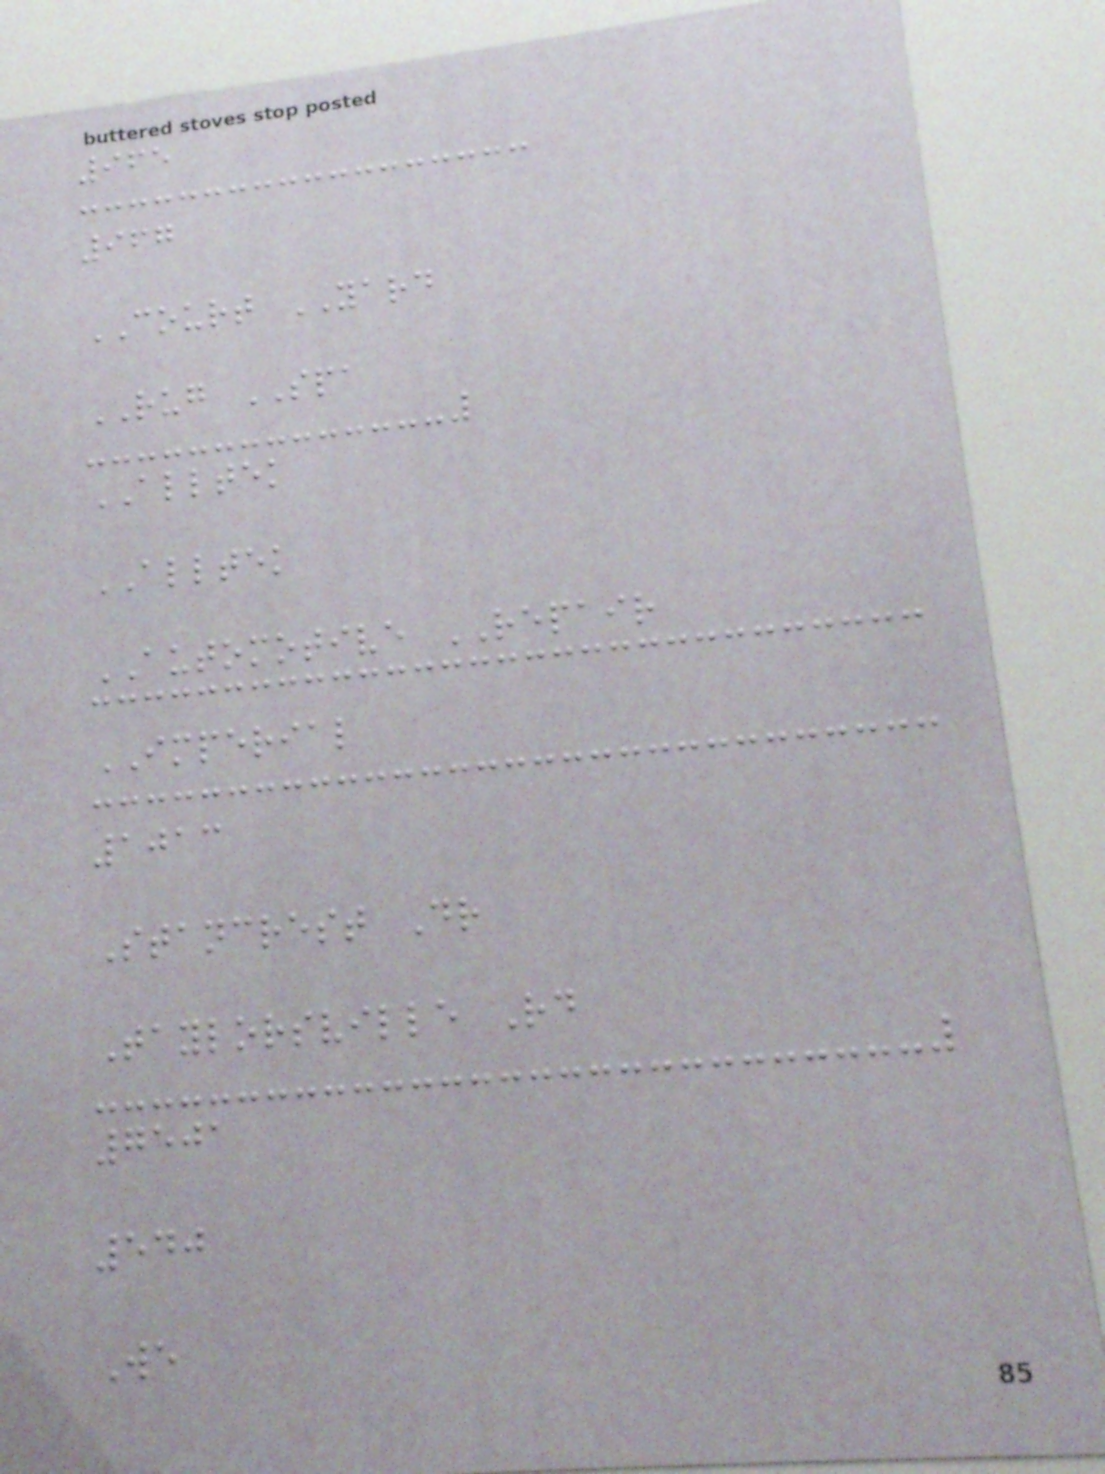965
967
COURT YARD
RUG SPA
ALLTEK
ALLTEK
AUTOMOTIVE REPAIR
IMPERIAL
1013
Stancrest Dr
Taylorsville Rd
7501
540
We
